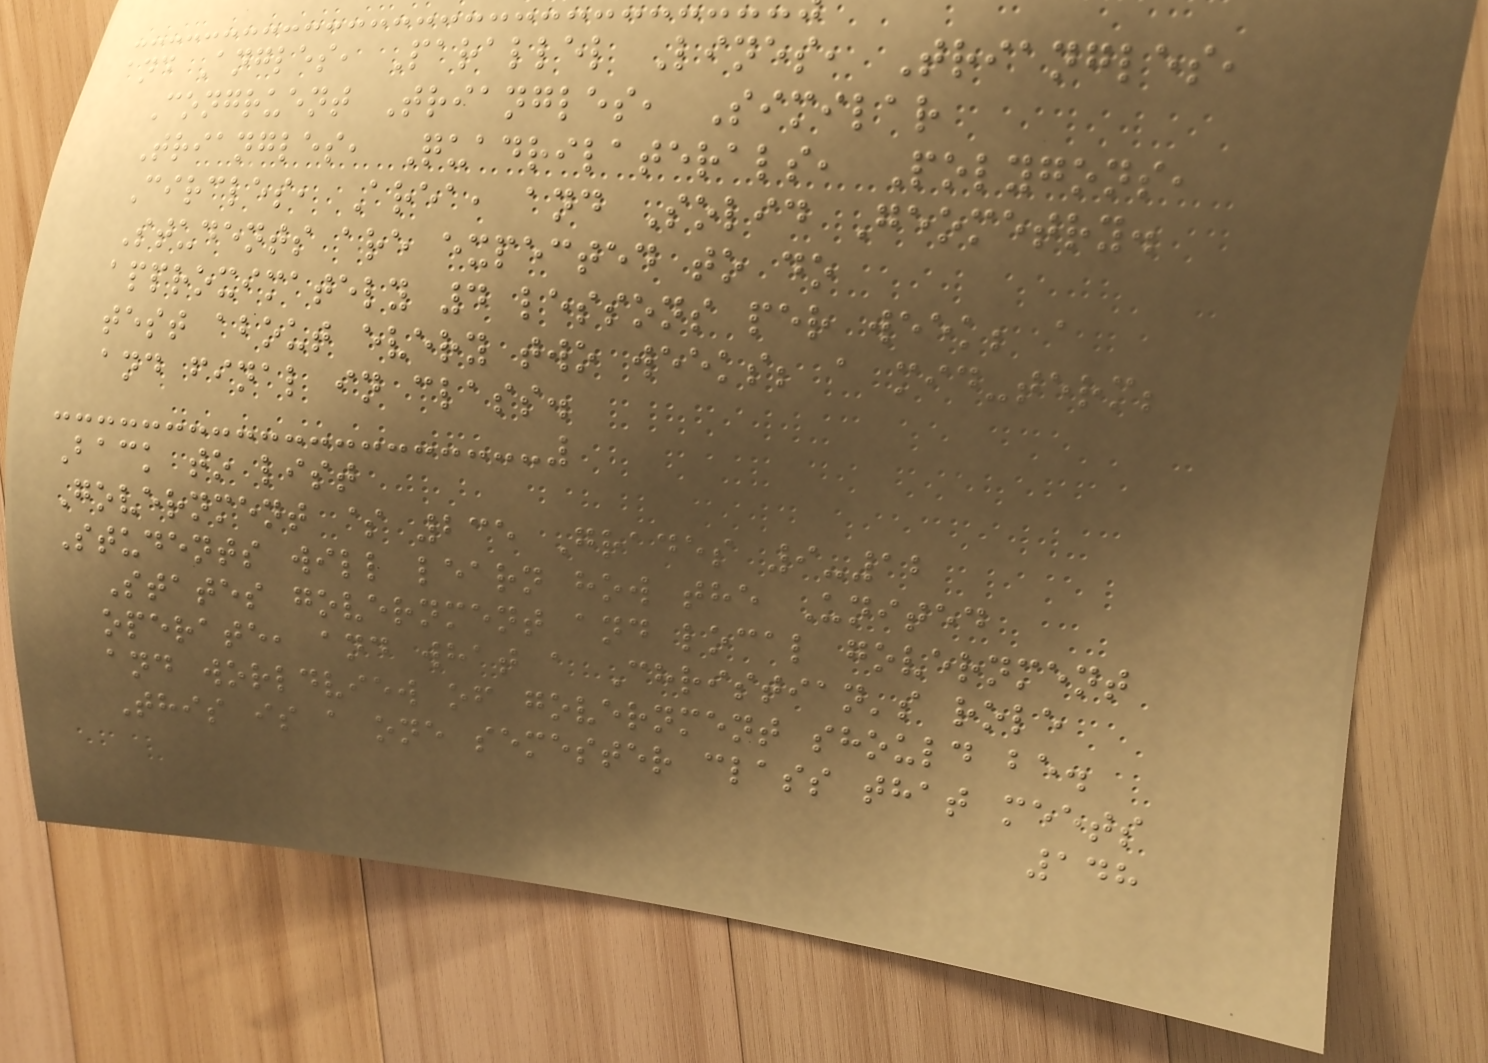and Angles, Parallel Lines, Triangles,
Congruent Triangles, Similar
Triangles, Quadrilaterals, Polygons,
Circles, Area, and Solid Geometry.
Students are expected to do
approximately 4 lessons per week; a
test about every two weeks; a mid-term;
and final in class.
Back to list
Government $ 235 Grades 9-12
Students will learn how the United
States government and local government
operate, and what a Christian's role
and worldview of government should be.
This is a one semester class that meets
148
